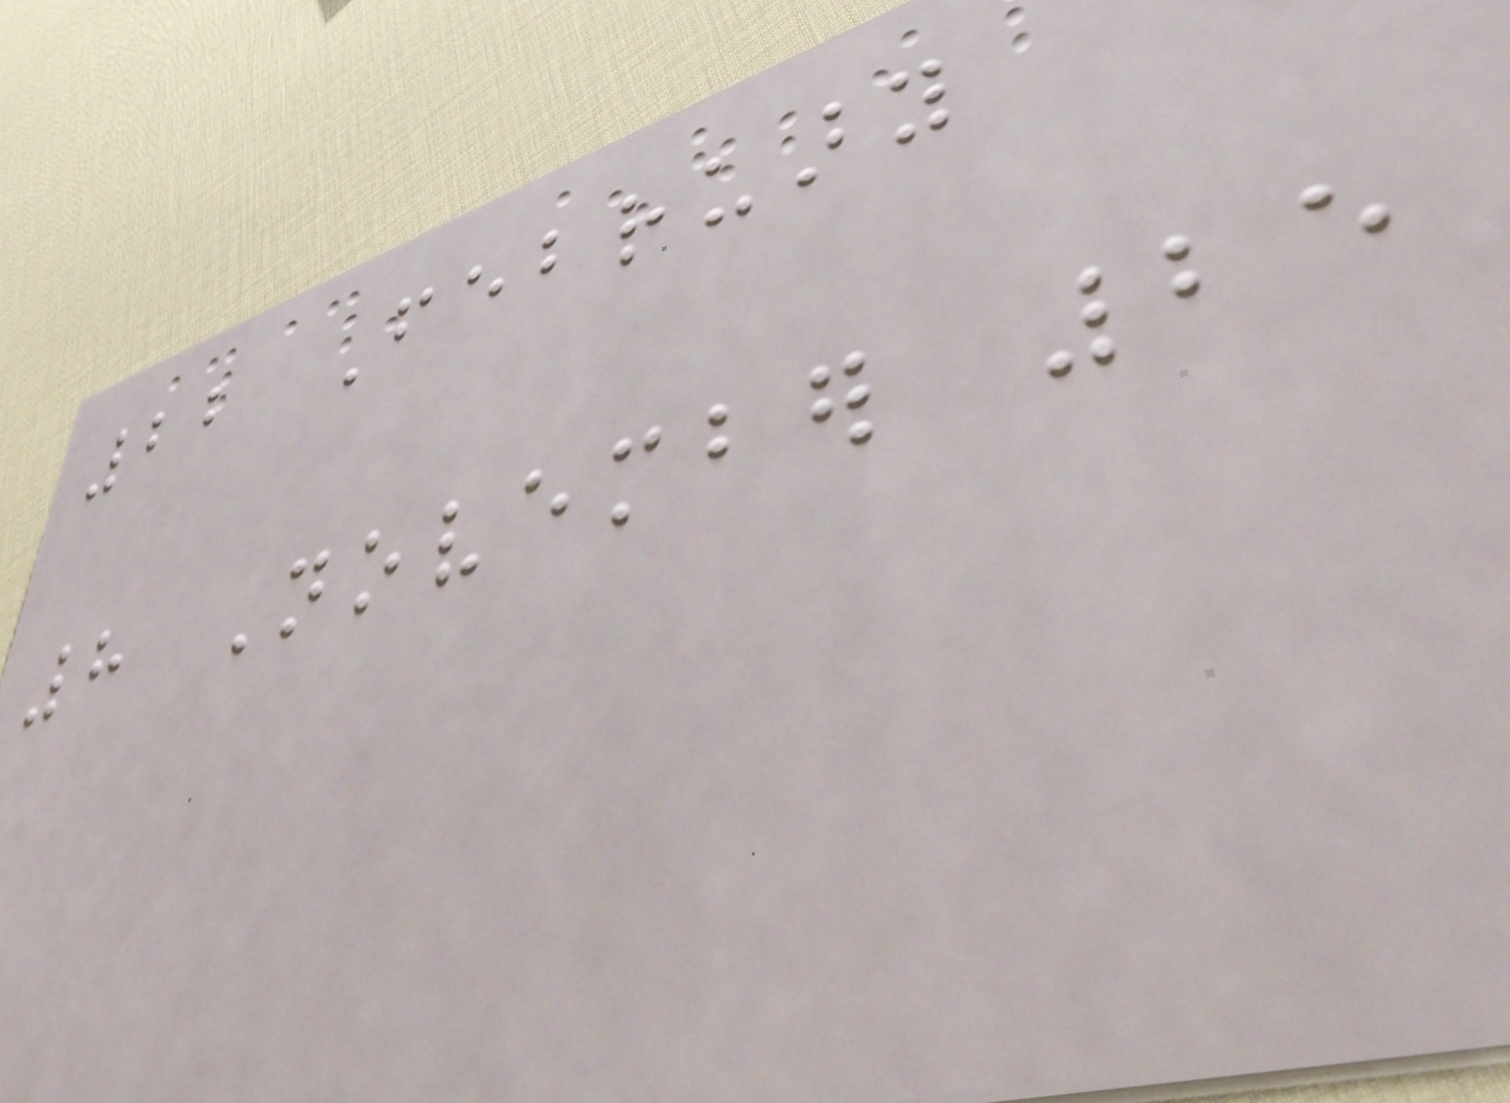22 February
8 November 25
